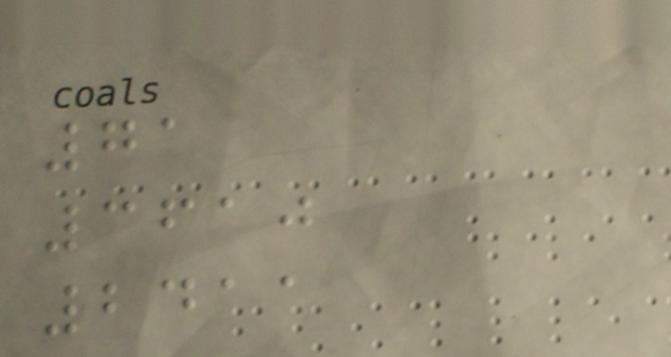71
3610
2411
